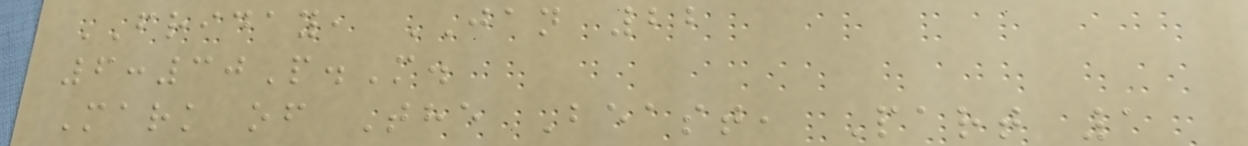FRIDAY, JAN 22
6:30P.M.
Mark of The Beast, Part 1
